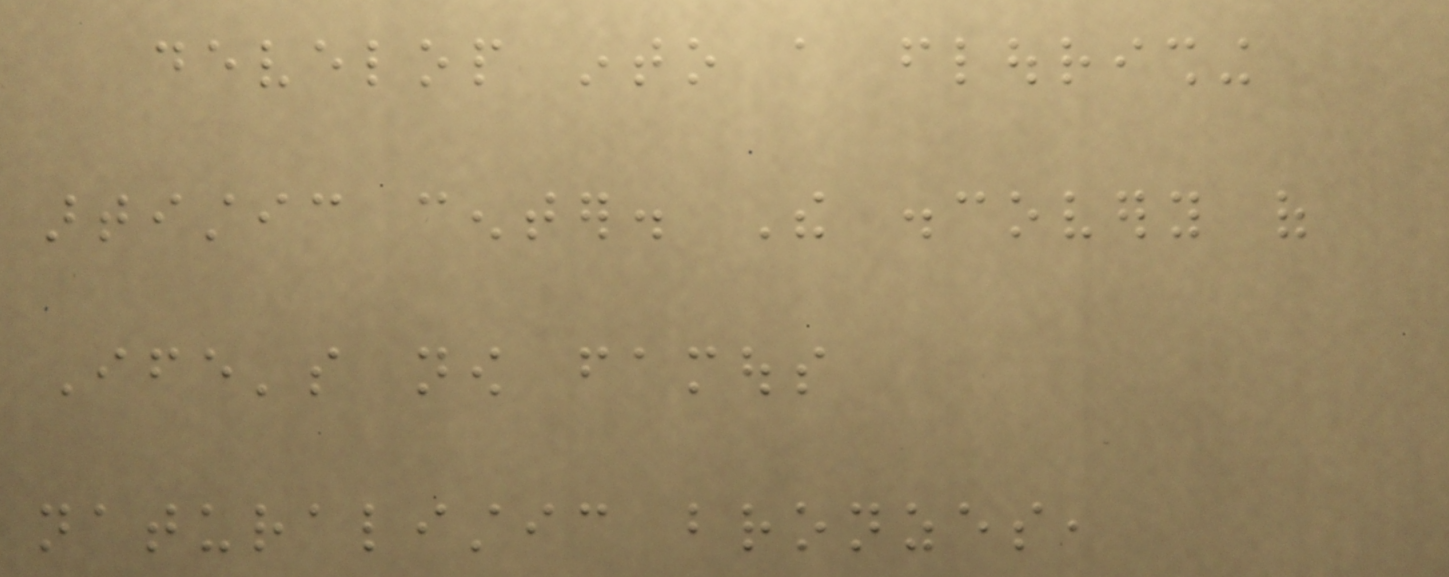develop into a flourishing
artistic center. The discovery of
Ife's now famous
naturalistic bronzes,
